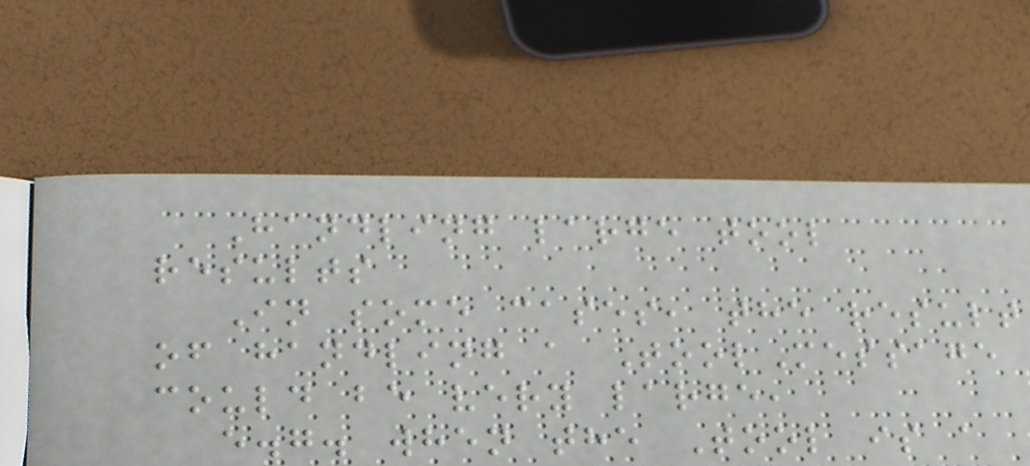Handling large tool
results
In some cases, the result
of handling a ToolMessage
could be very large,
e.g. when the Tool is a
